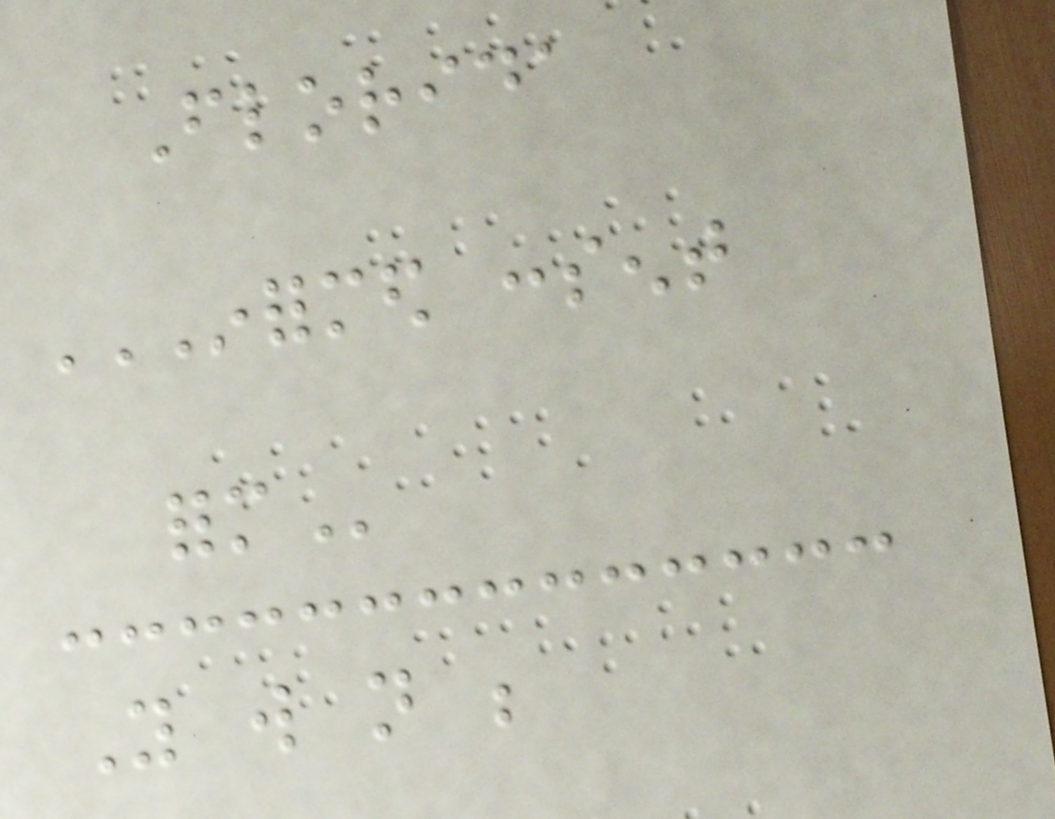Florida
INFORMED CONSENT
FORM
You will not be
